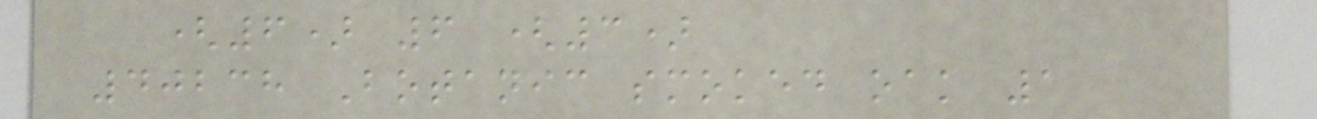(6) 6 (3)
40238 Botanic smoked oak 1
